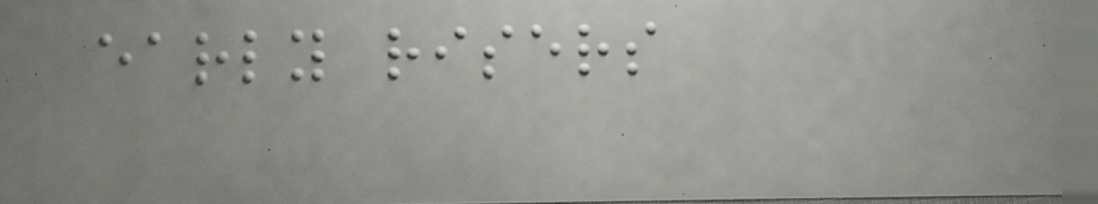early risers
